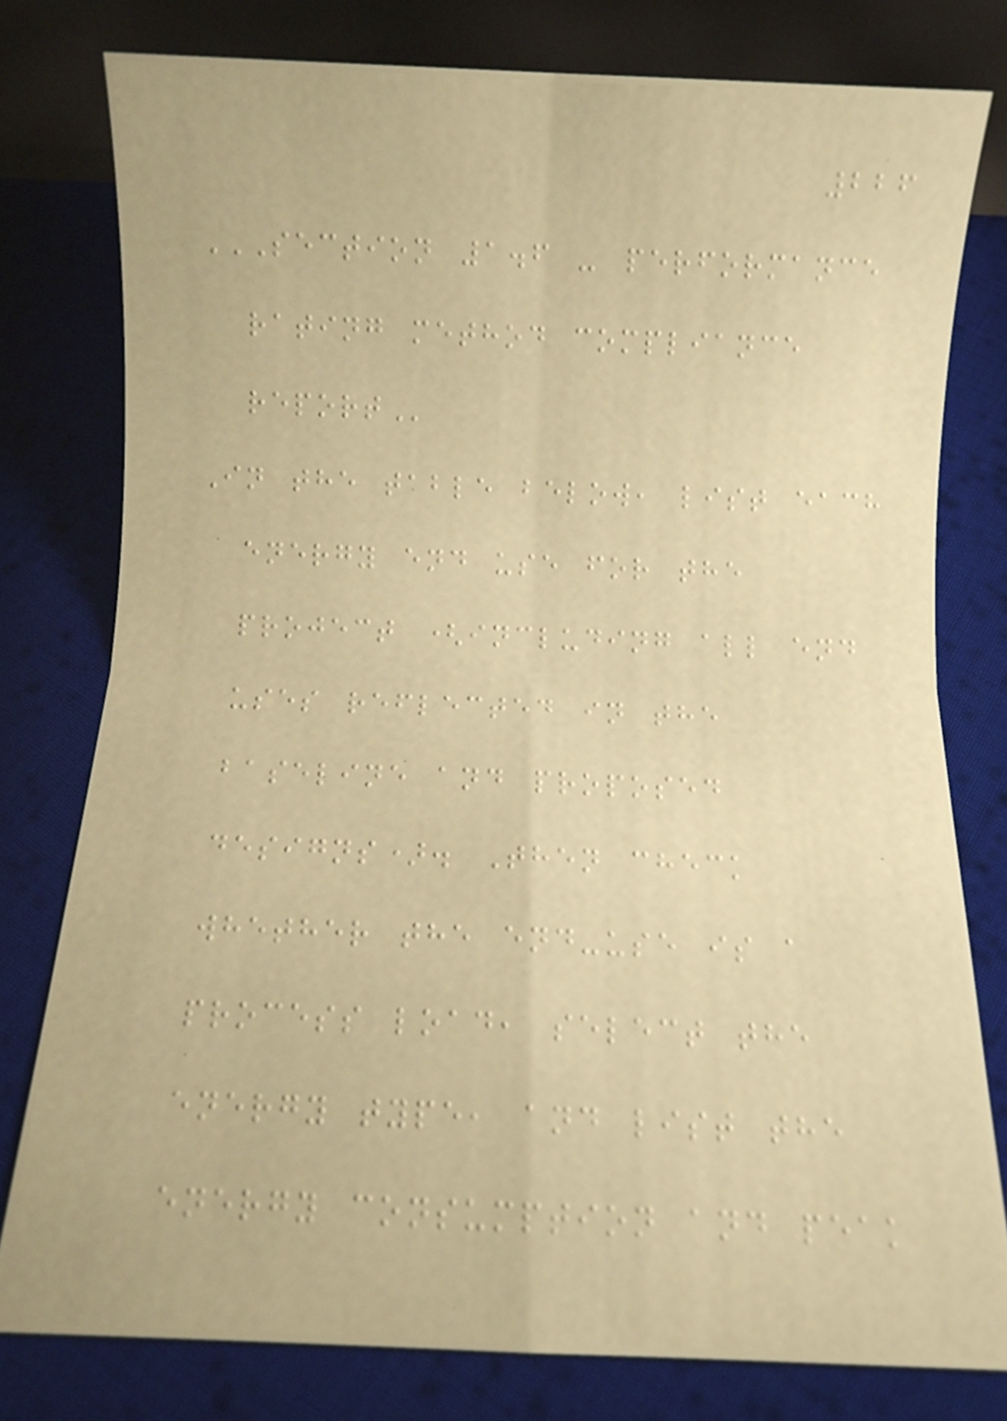226
SECTION 1.6 - PERFORMANCE
RATING METHOD COMPLIANCE
REPORT
In the table below, list each
energy end use for the
project (including all end
uses reflected in the
baseline and proposed
designs). Then check
whether the end-use is a
process load, select the
energy type, and list the
energy consumption and peak
